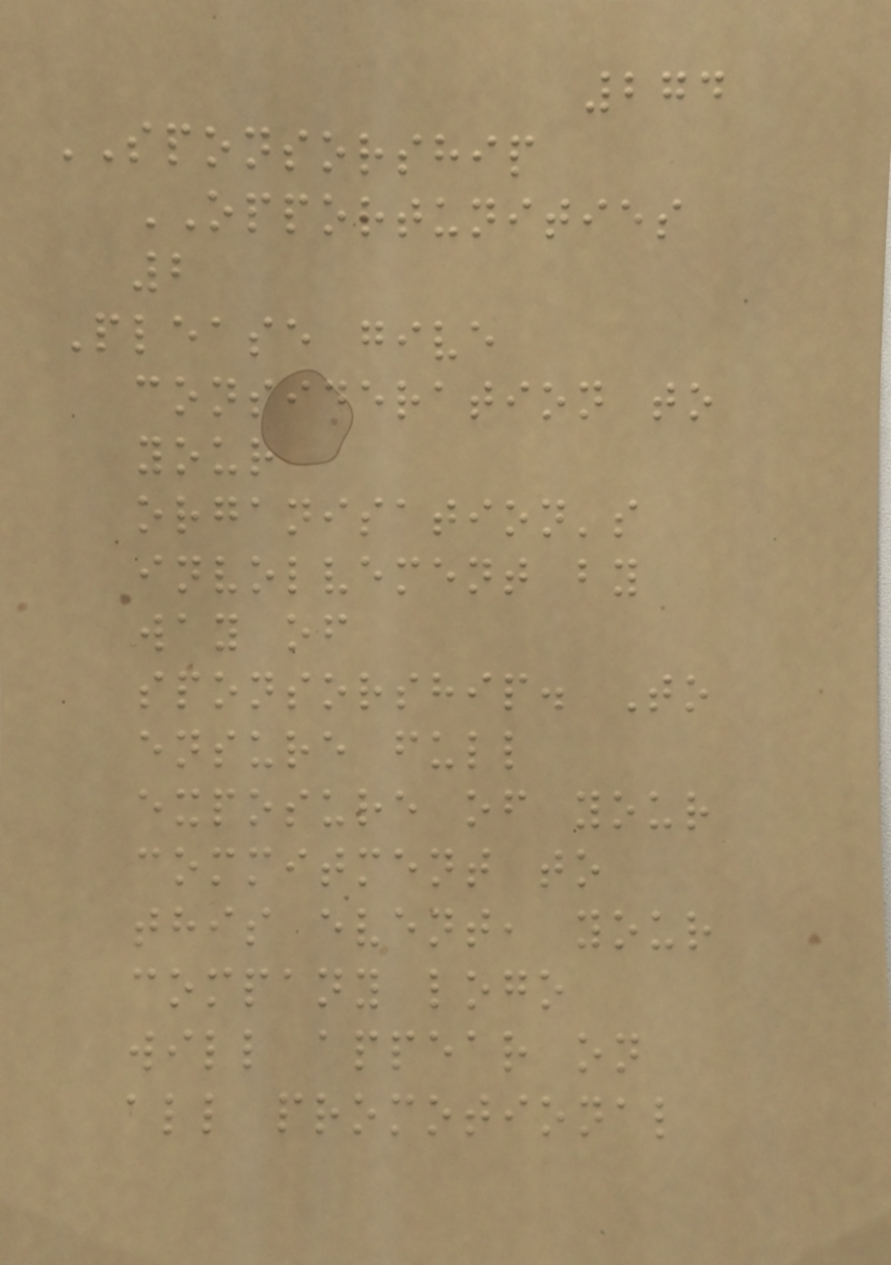274
SPONSORSHIP
OPPORTUNITIES
2
Please give
consideration to
your
organisation's
involvement by
way of
sponsorship. To
ensure full
exposure of your
commitment to
this event, your
company logo
will appear on
all promotional
